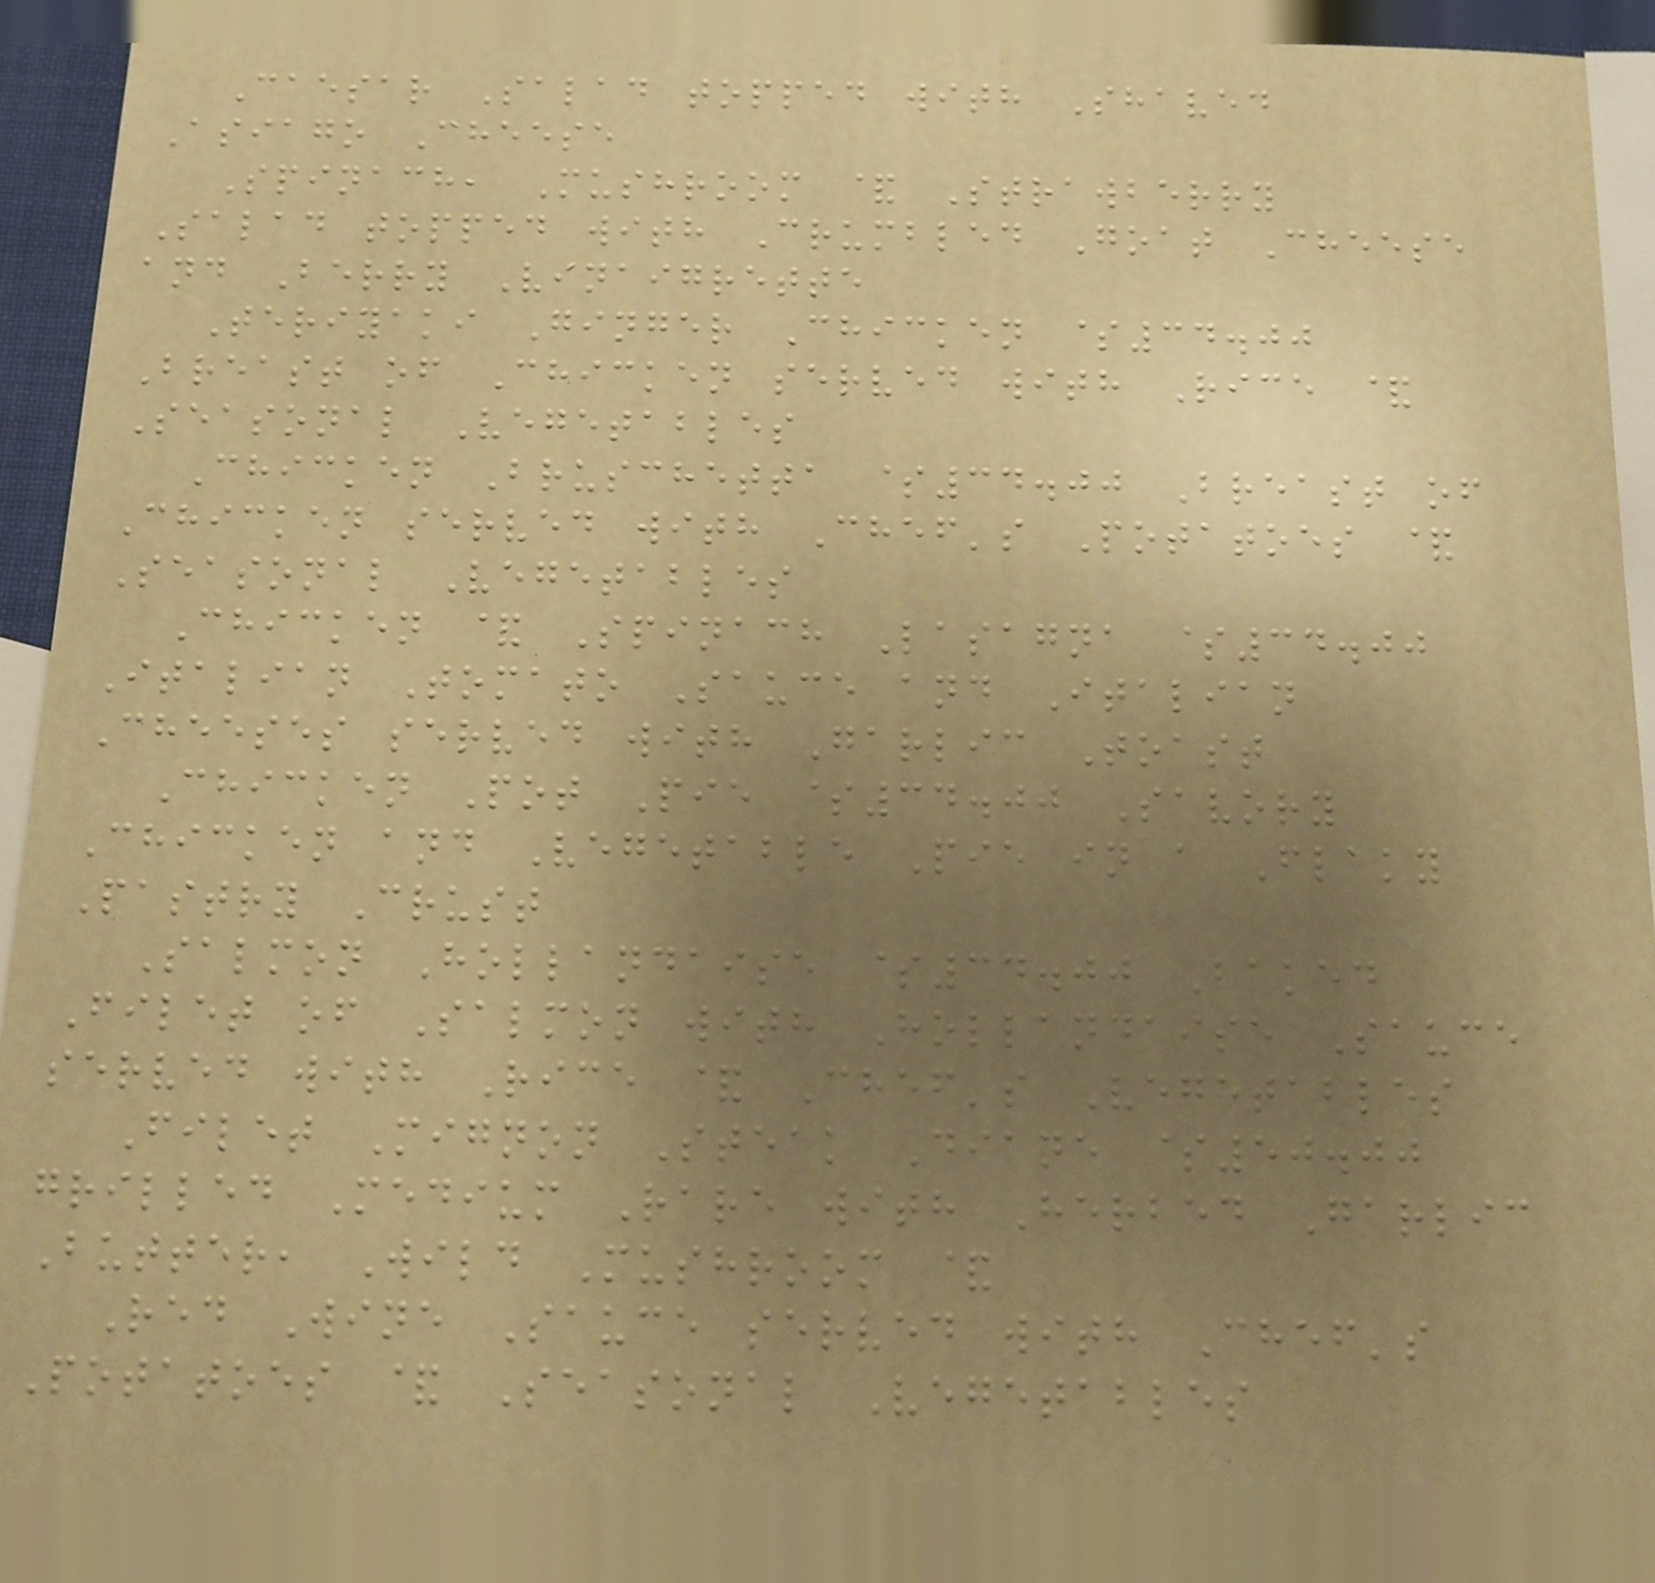Caesar Salad topped with Shaved
Asiago Cheese
Spinach, Mushroom & Strawberry
Salad topped with Crumbled Goat Cheese
and Berry Vinaigrette
Teriyaki Ginger Chicken $34.00
Breast of Chicken served with Rice &
Seasonal Vegetables
Chicken Bruschetta $34.00 Breast of
Chicken served with Chef's Potatoes &
Seasonal Vegetables
Chicken & Spinach Lasagna $34.00
Italian Tomato Sauce and Italian
Cheeses served with Garlic Toast
Chicken Pot Pie $34.00 Savory
Chicken and Vegetable Pie in a Flaky
Pastry Crust
Salmon Hollandaise $34.00 Baked
Filet of Salmon with Hollandaise Sauce
served with Rice & Chef's Vegetables
Filet Mignon Steak Diane $50.00
grilled Medium Rare with Herbed Garlic
Butter, Wild Mushroom &
Red Wine Sauce served with Chef's
Potatoes & Seasonal Vegetables
